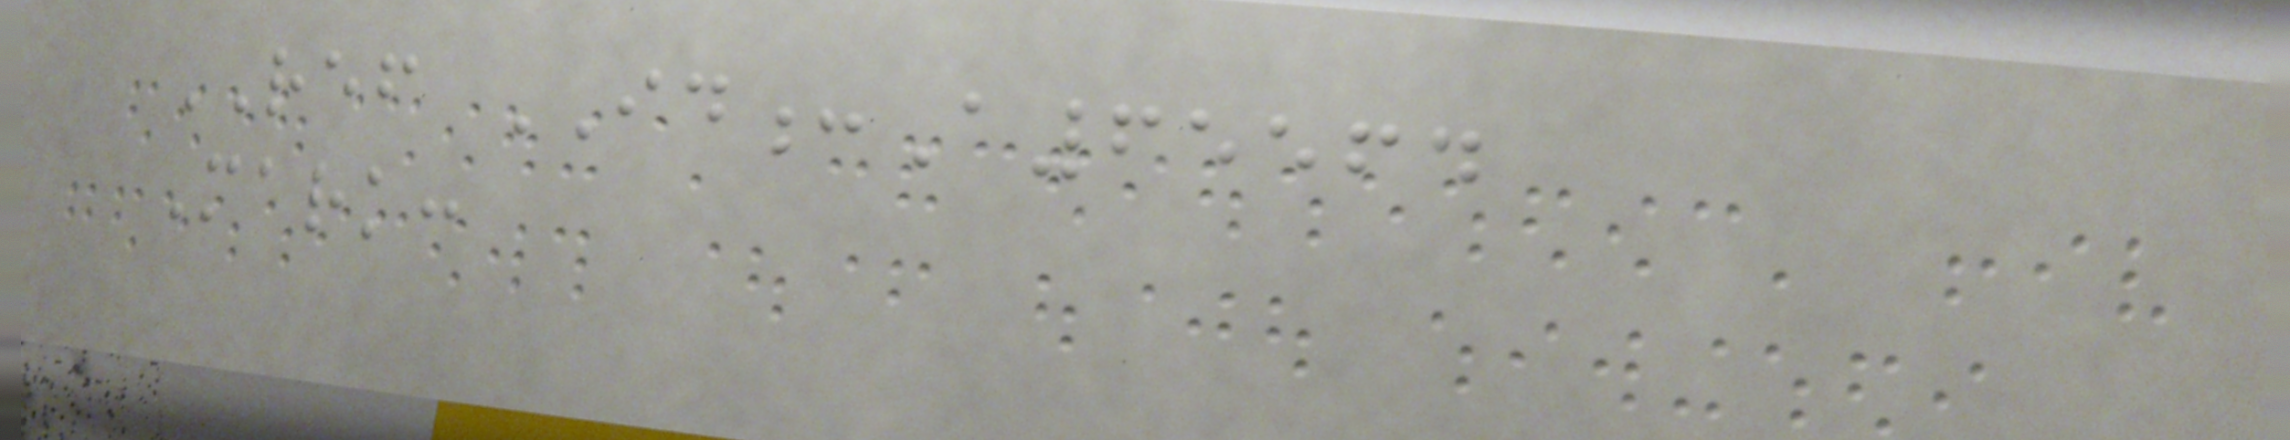REF ID:A65564
Mark:
